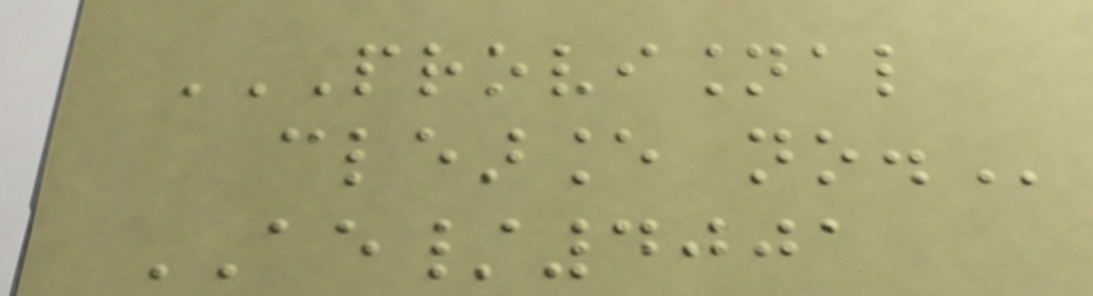PROVISIONAL
CLEARANCE NO.
AE/4001
